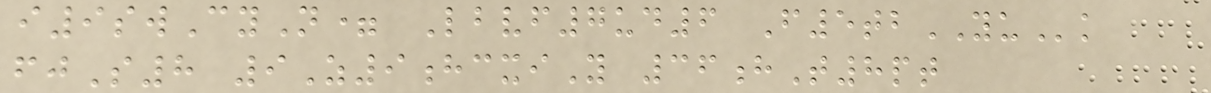i9swCyN= Lbvf7ud6 F5tbYUk
fjS8 9Z9hcxiY 36hT8pt
